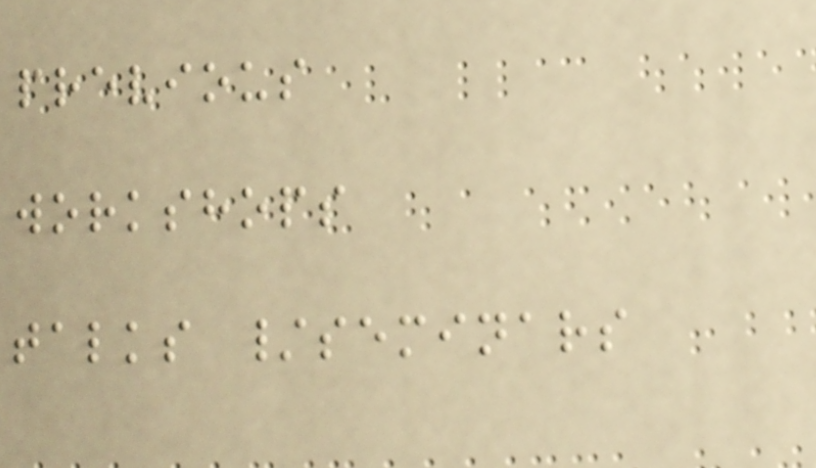previous
workshops
talks /seminars
